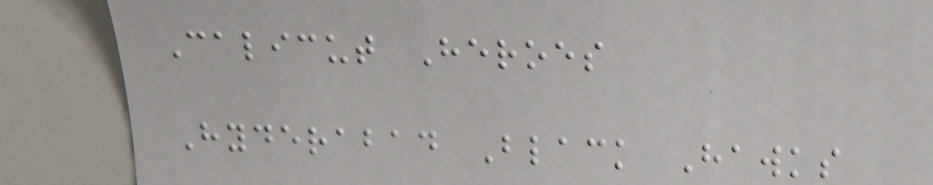Calicut Heroes
Hyderabad Black Hawks
